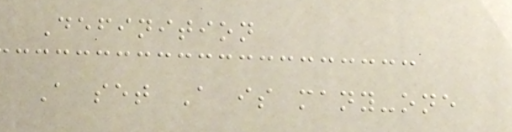Definition
A set A is many-one
